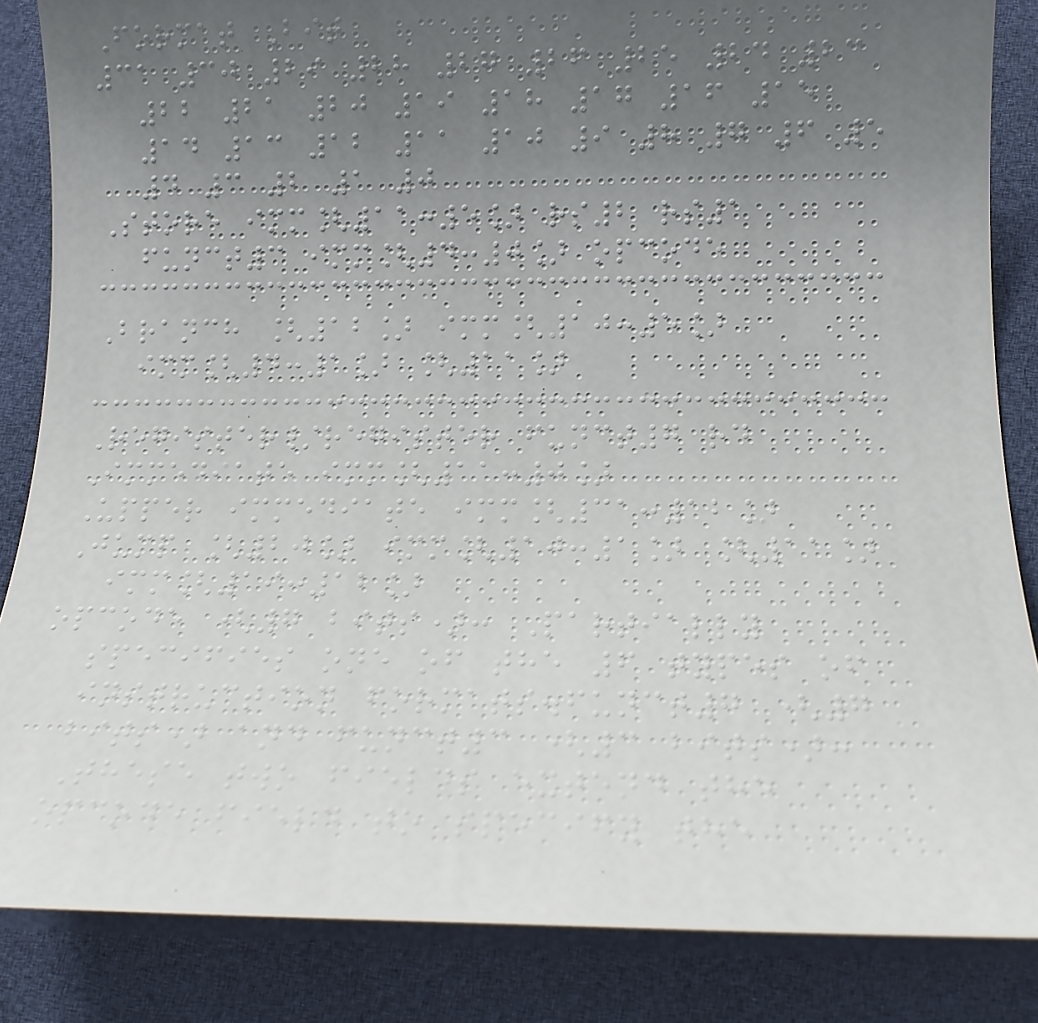Format Bit
31 30 29 28 27 26 25 24 23
22 21 20 19 18 17 16 15
14 13 12 11 10 9 8 7 6 5
4 3 2 1 0
Store imm[11:5] rs2 rs1
funct3 imm[4:0] opcode
Branch [12] imm[10:5]
imm[4:1] [11]
Register/register funct7 rd
Immediate imm[11:0]
Upper immediate imm[31:12]
Jump [20] imm[10:1] [11]
imm[19:12]
opcode (7 bits): Partially
specifies one of the 6 types of
instruction formats.funct7 (7
bits) and funct3 (3 bits):
These two fields extend the
opcode field to specify the
